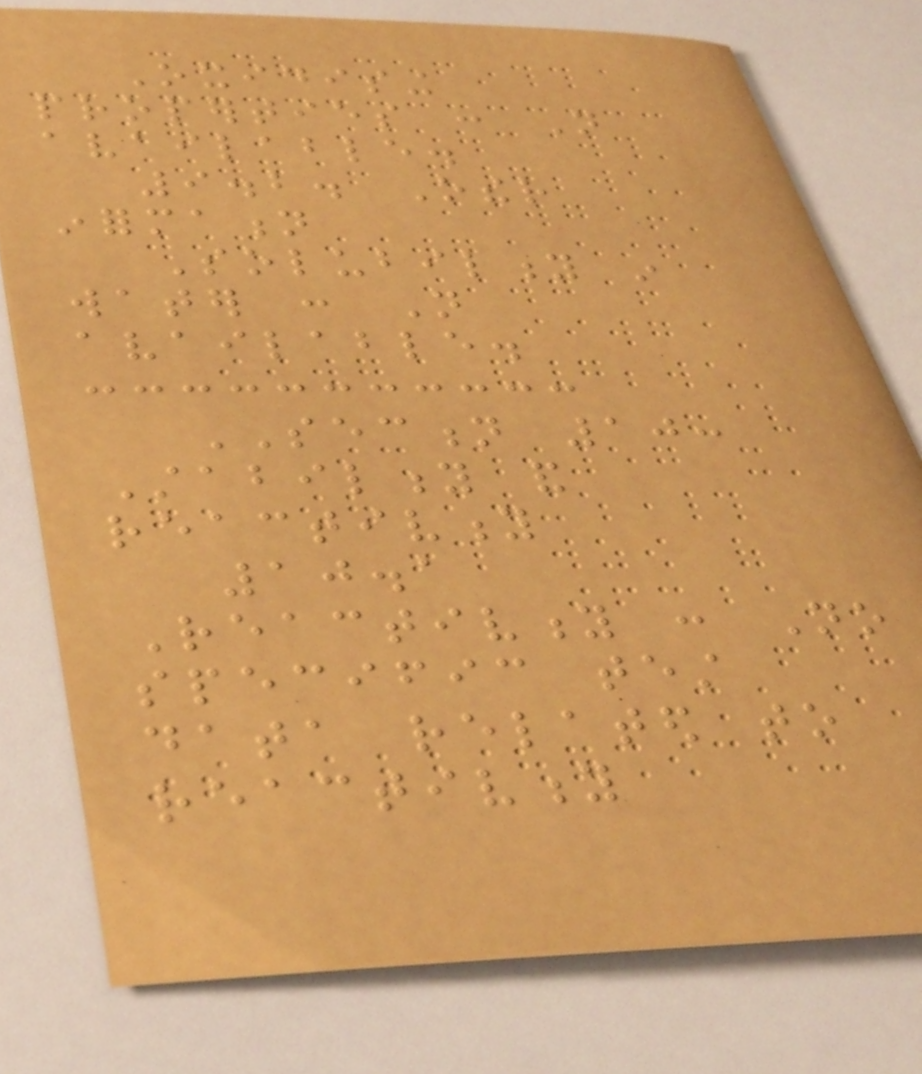Oxidising
properties : Not
available.
9.2. Other
information
Solubility in
water : Not
available.
SECTION 10:
Stability and
reactivity
10.1
Reactivity : No
specific test
data related to
reactivity
